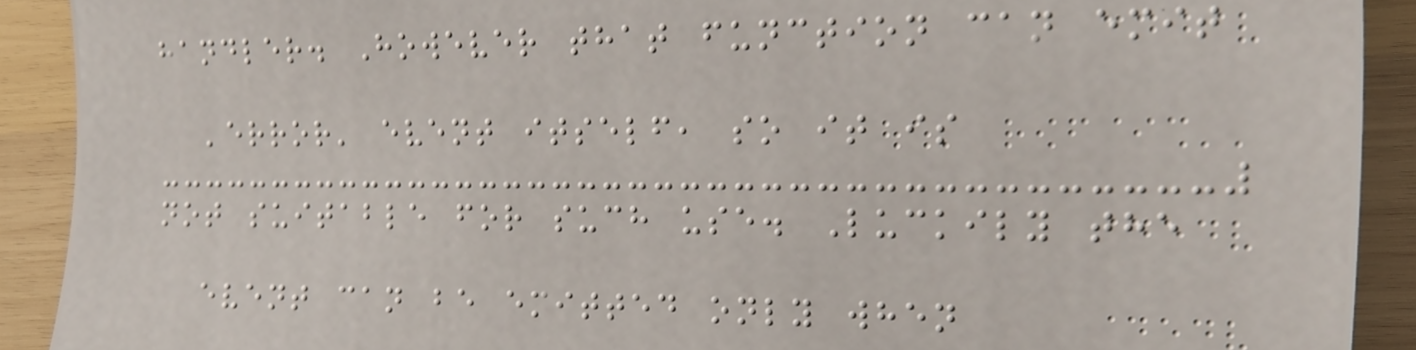handler. However that function can emit
'error' event itself, so it is
not suitable for such use. Luckily the
event can be emitted only when
